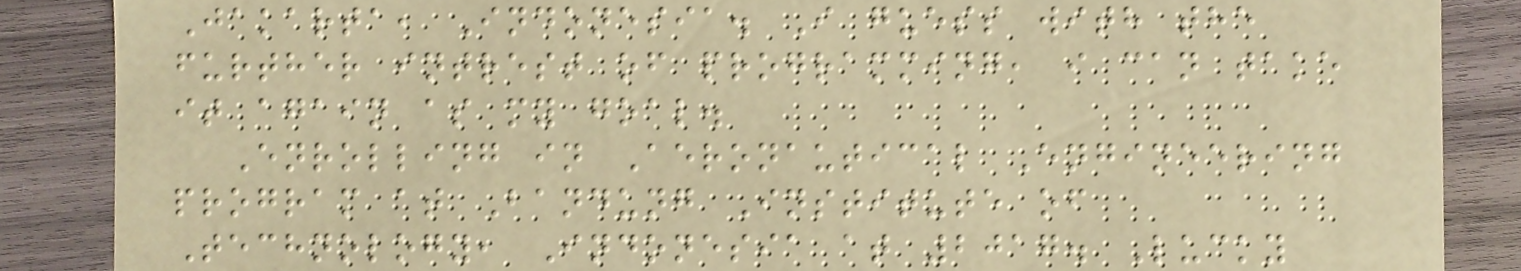Jakarta, Indonesia. I guess with the
further intrest of programming, i can take
it again as my goal.
Enrolling in Aeronautical Engineering
program at Bandung Institute of
Technology, Indonesia at 2017. Lucky
